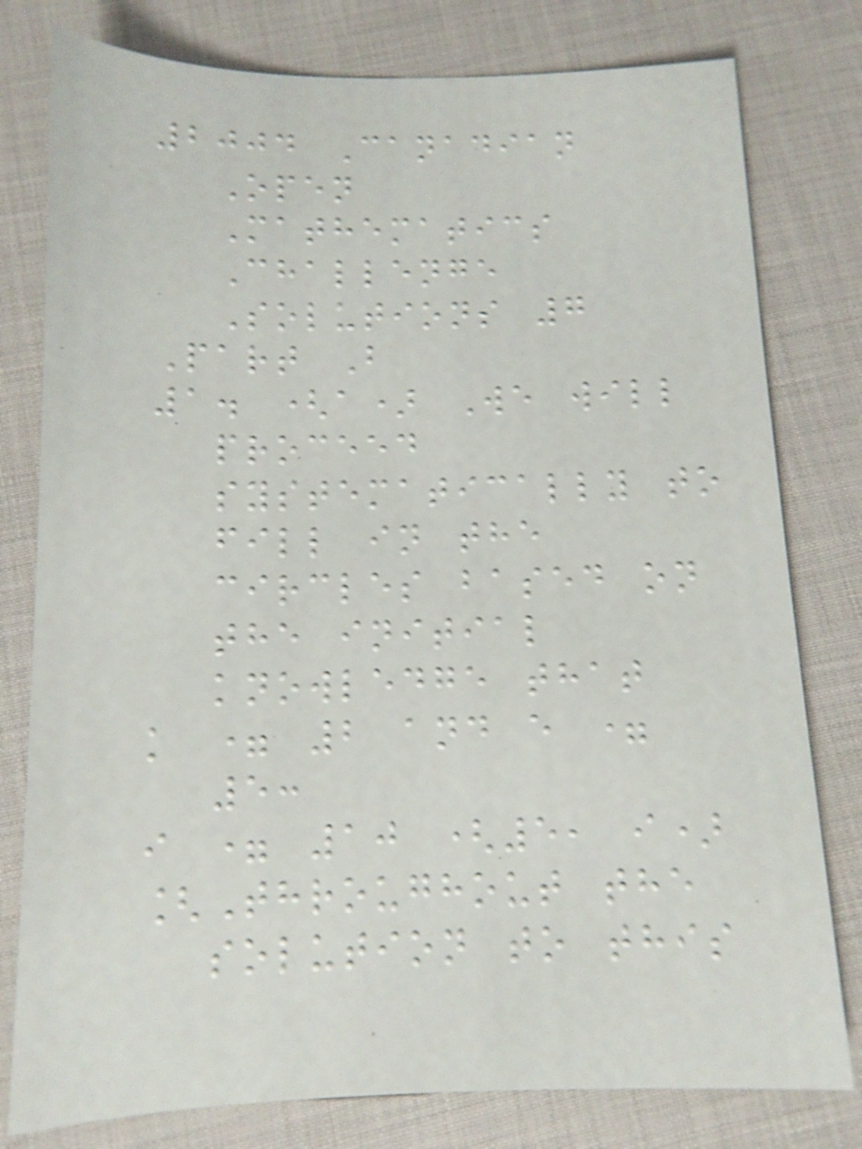2004 Canadian
Open
Mathematics
Challenge
Solutions 7
Part B
1. (a) We will
proceed
systematically to
fill in the
circles based on
the initial
knowledge that
k = 2 and e =
5:
i = 10 (5, i)
[Throughout the
solution to this
